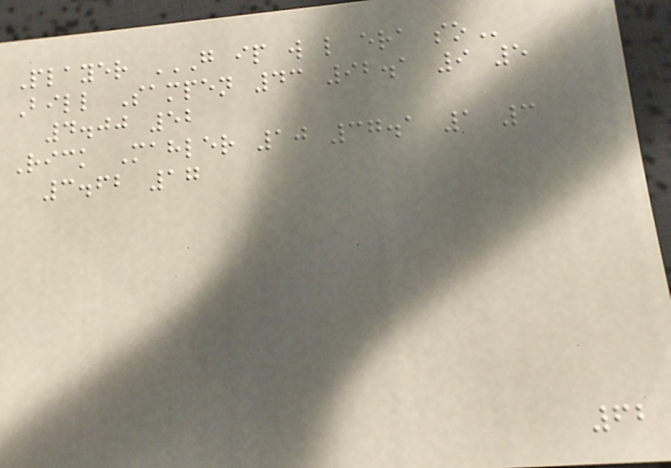Player G IP W L ERA SO
Bill Sampen 43 92.1 9 5
4.00 52
Rick Mahler 10 37.1 1 3
3.62 17
62
